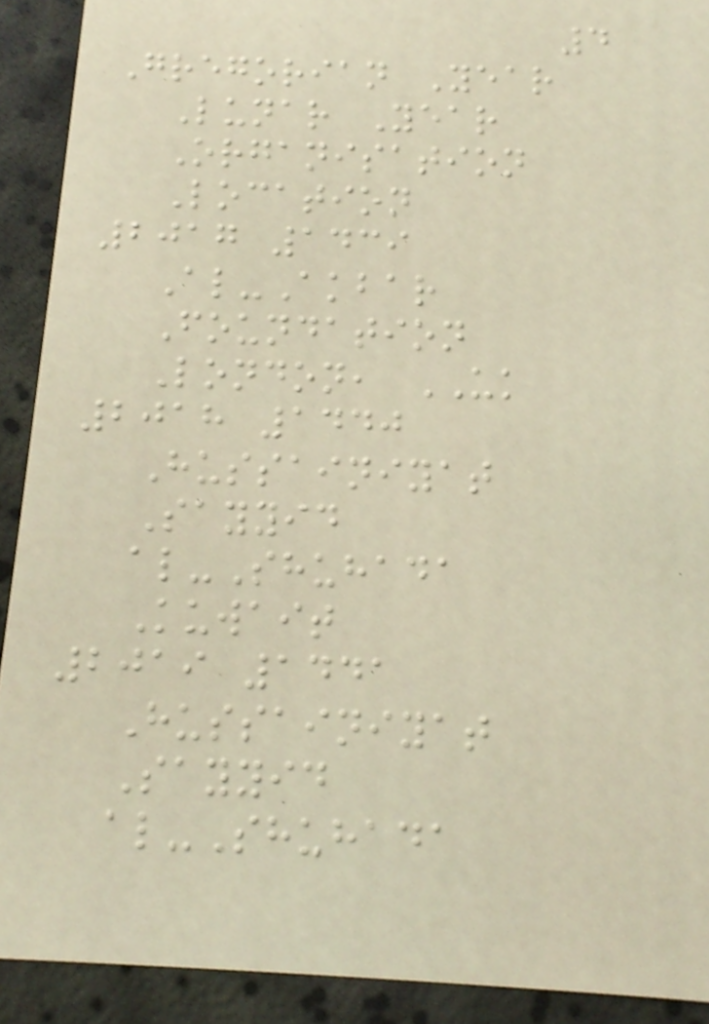4
Gregorian Year
Lunar Year
Organisation
Location
2017 1439
Al-Akbar
Foundation
London, UK
2018 1440
Hussainiyat
Sayyid
al-Shuhada
Kuwait
2019 1441
Hussainiyat
Sayyid
al-Shuhada
